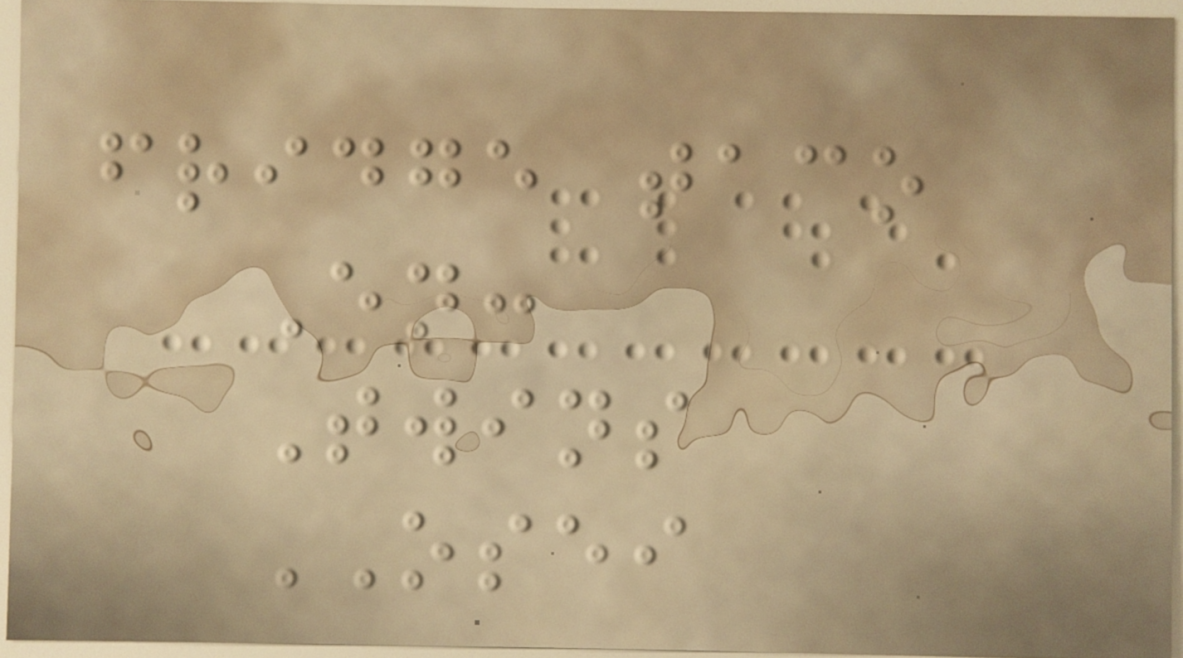fridge taco
En:
Twins
OSEI
